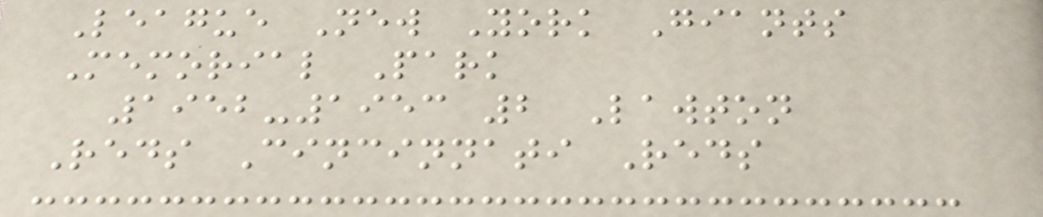League New York Giants
Memorial Park
1952-1953 2 Lawton
Reds Cincinnati Reds
